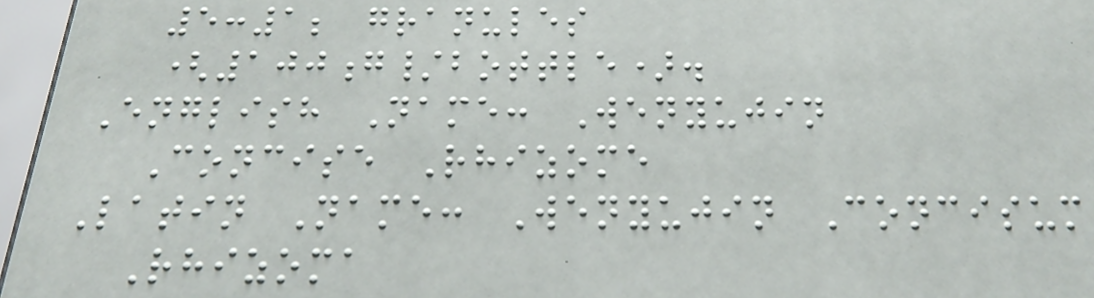5:1; granules
(100g/bottle).
English Name: Wenyujin
Concise Rhizome
Latin Name: Wenyujin Concisum
Rhizoma
